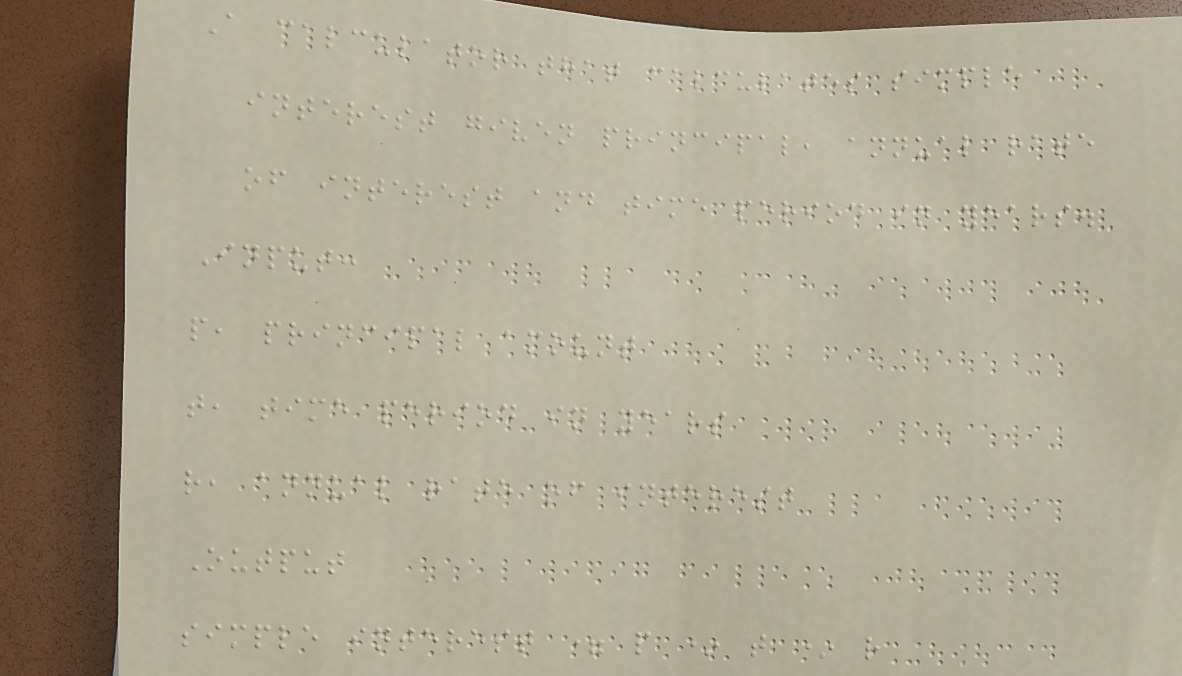A calculator that calculates simple
interest given principal, annual rate
of interest and time period in years.
Input:
p, principal amount
t, time period in years
r, annual rate of interest
Output
simple interest = p * t * r
